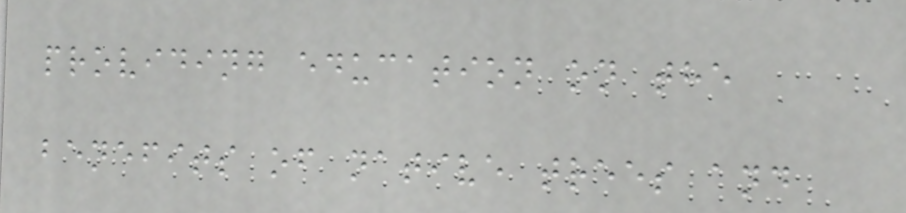providing education on the
benefits of native trees and
